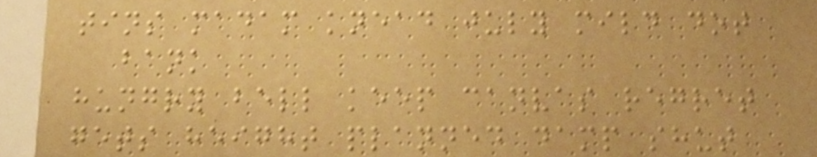tins madam knead july mild dot
bank
hungry bell keep canvas regret
gets height planned damp shut
